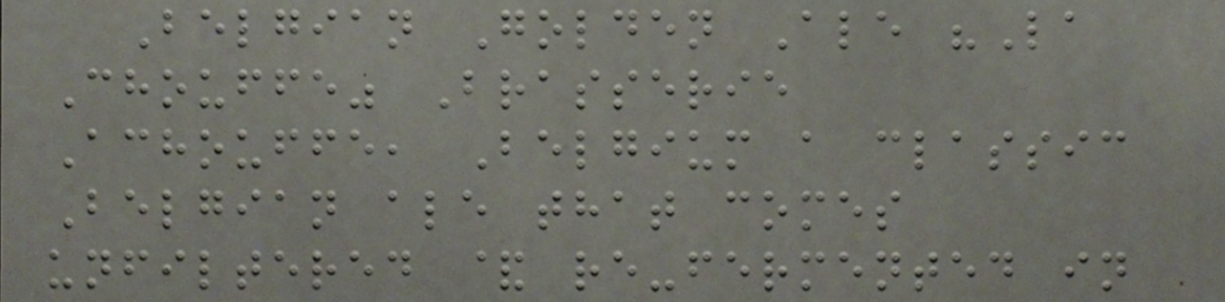Belgian Golden Ale "La
Chouffe" Brasserie
Achouffe, Belgium a classic
Belgian ale that comes
unfiltered & re-fermented in
